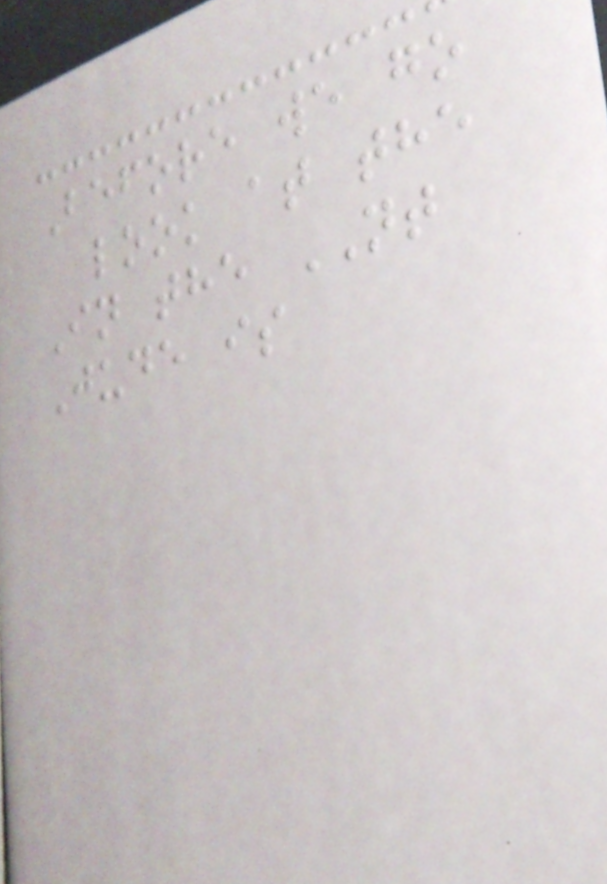Before we go
look at the
In the NT
Jude is
